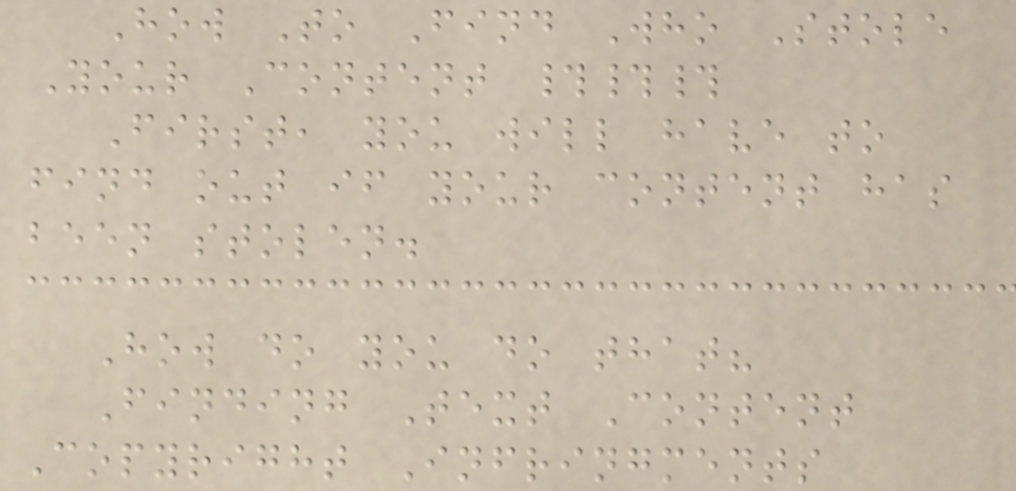How To Find Who Stole
Your Content ###
First, you will have to
find out if your content has
been stolen.
How do you do that?
Finding Text Content
Copyright Infringments
